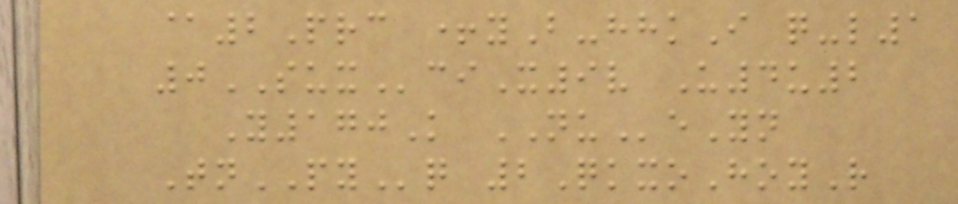@2Prc +yB-hhkI q-l1
0SUXciX9v U4u2
Y170K NUeYn
TnPYq 2QkxoHoyR
